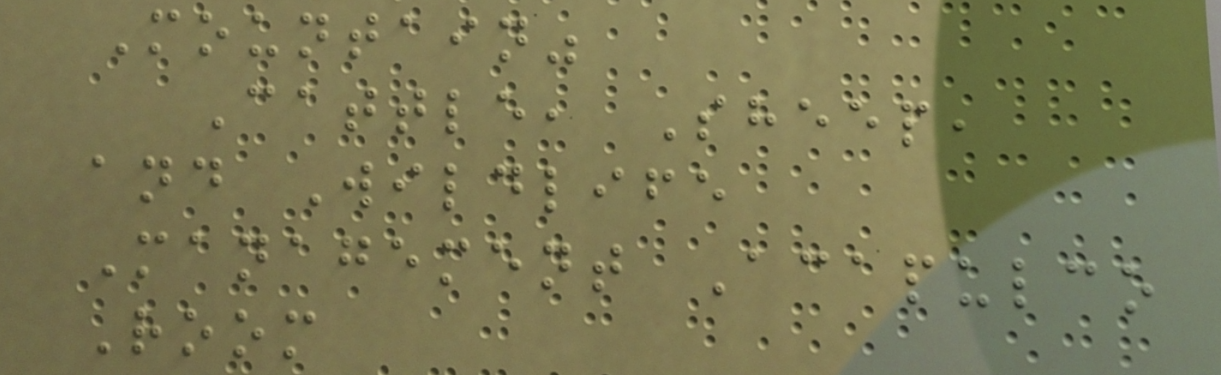Mountain"
Cattle, Sheep,
and Wildlife
Management Acapulco
Room
